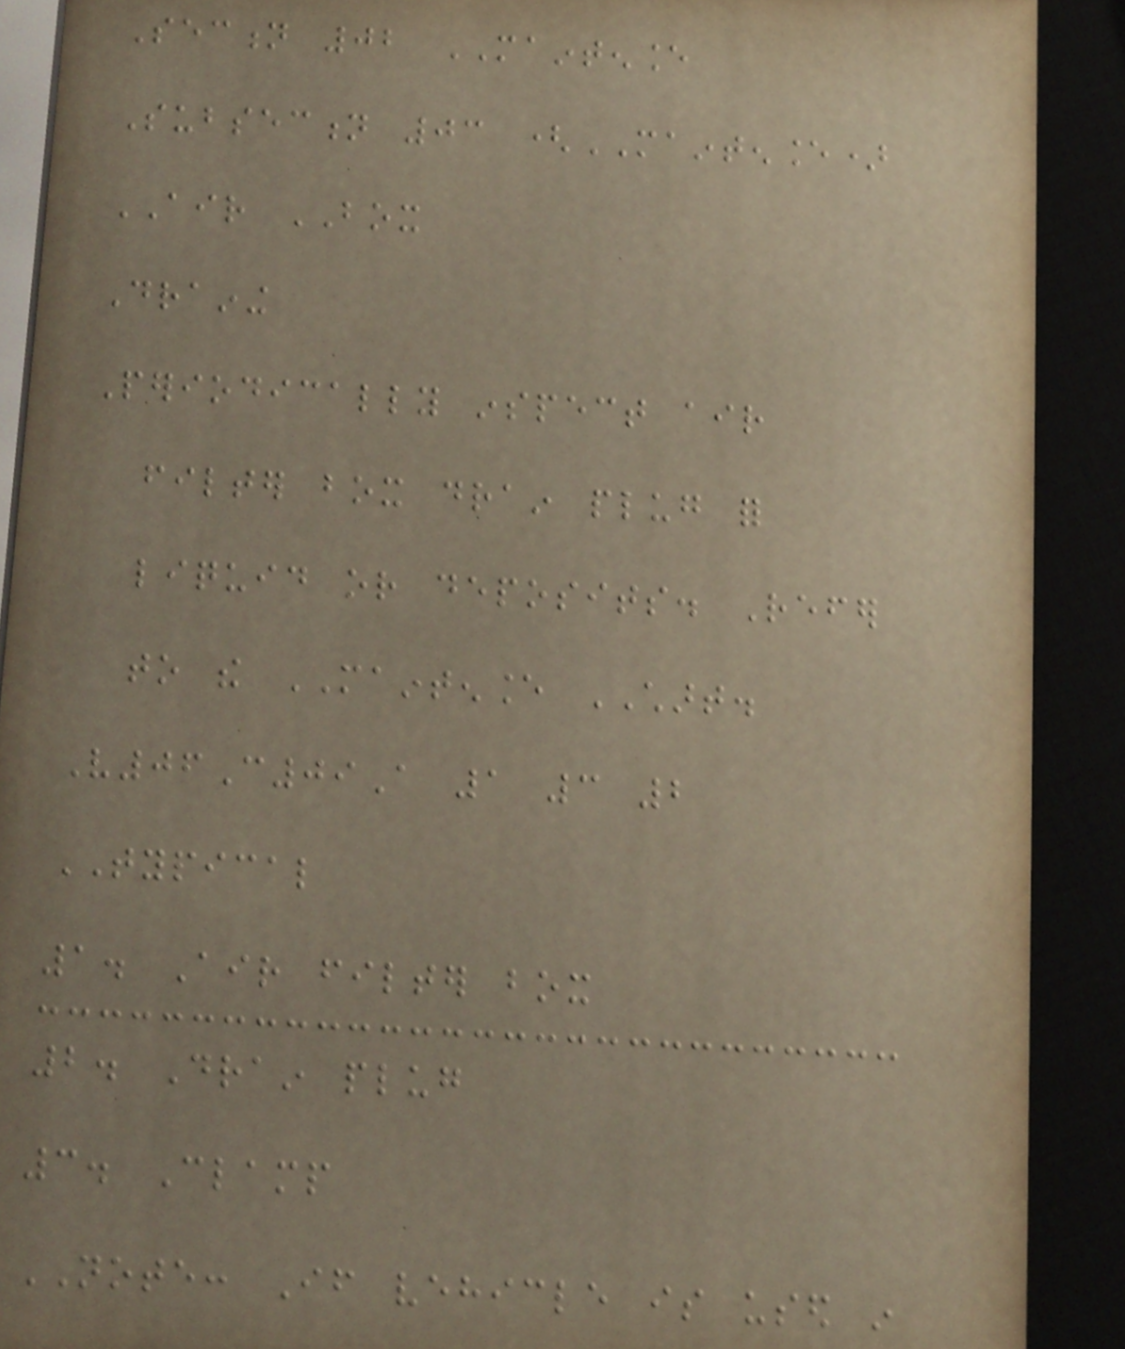Section 02 MAINTENANCE
Subsection 03 (MAINTENANCE)
AIR BOX
Draining
Periodically inspect air
filter box drain plug for
liquid or deposits. Refer
to the MAINTENANCE CHART.
V06C09A 1 3 2
TYPICAL
1. Air filter box
2. Drain plug
3. Clamp
NOTE: If vehicle is used in
